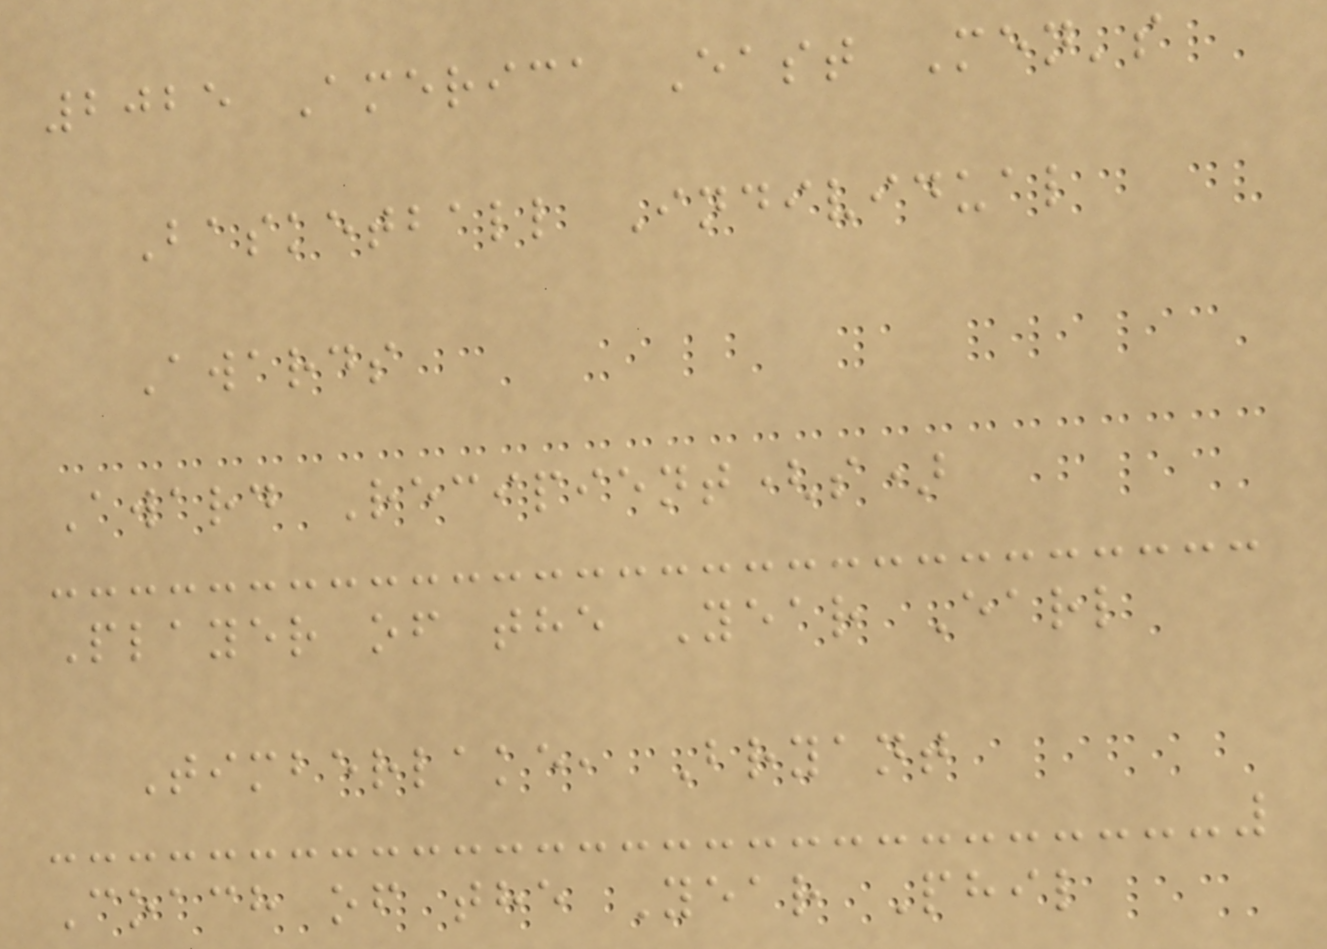2025 America East Men's
Basketball Individual
Awards
Award Recipient(s)
Player of the Year Earl
Timberlake, Bryant
Coach of the Year Phil
